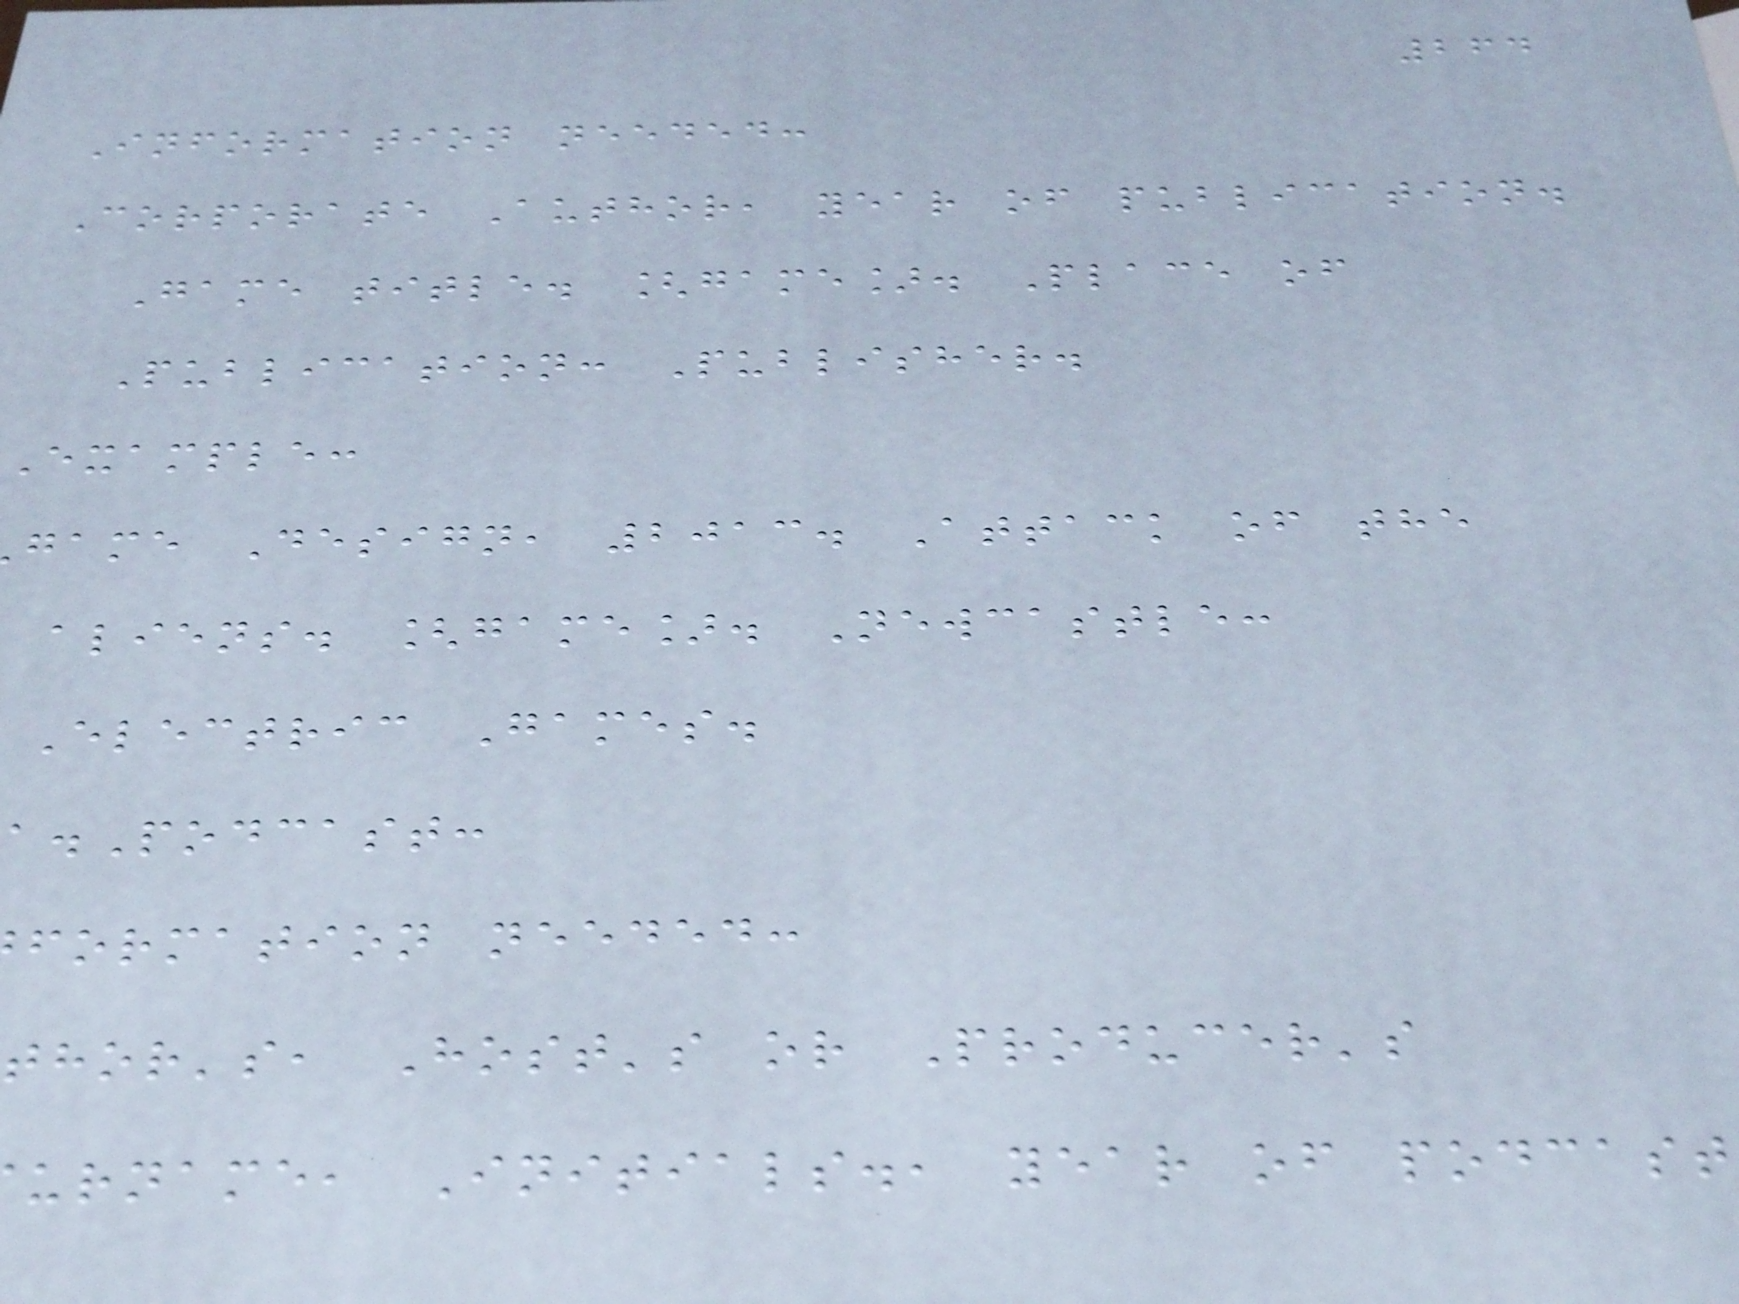264
Information needed:
Corporate Author, year of publication.
Game title. [game]. Place of
Publication: Publisher.
Example:
game Design, 2013. Attack of the
aliens. [game]. Newcastle:
Electric Games.
.Podcast:
formation needed:
thor's, Host's or Producer's
urname, Initials., year of podcast
